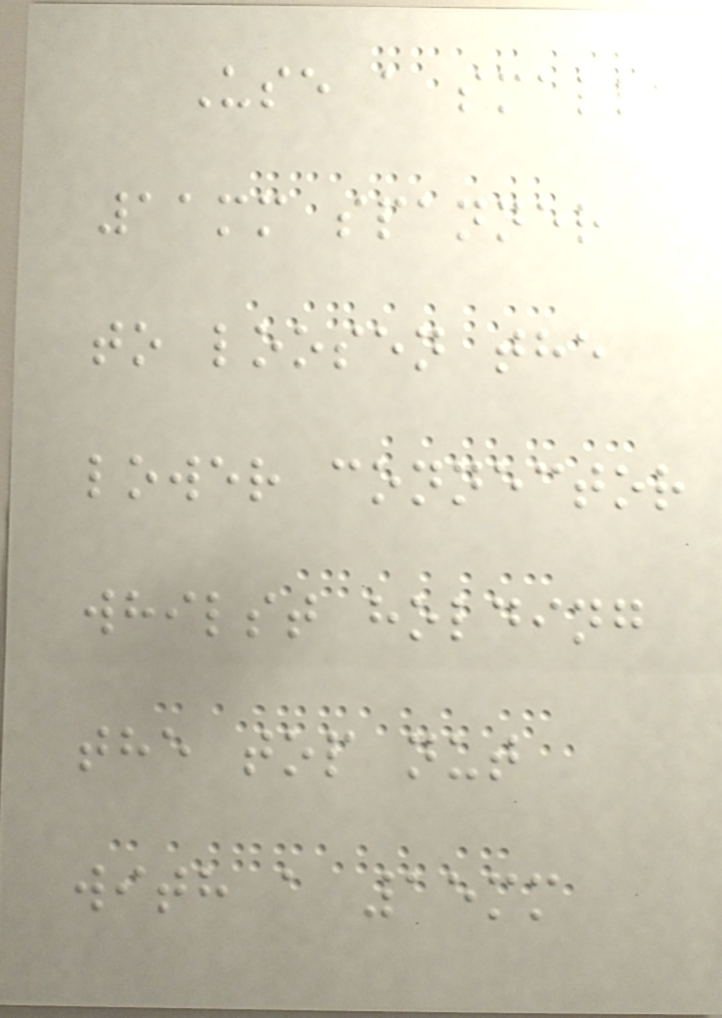Use a small
11mm spanner
to loosen the
lower connector
whilst holding
the top nut
with a 15mm
